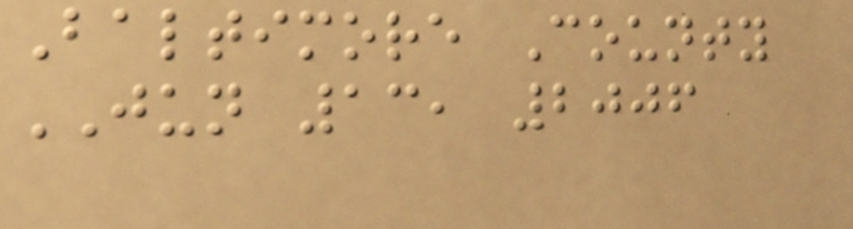Baltimore County
JUN 13, 2006
